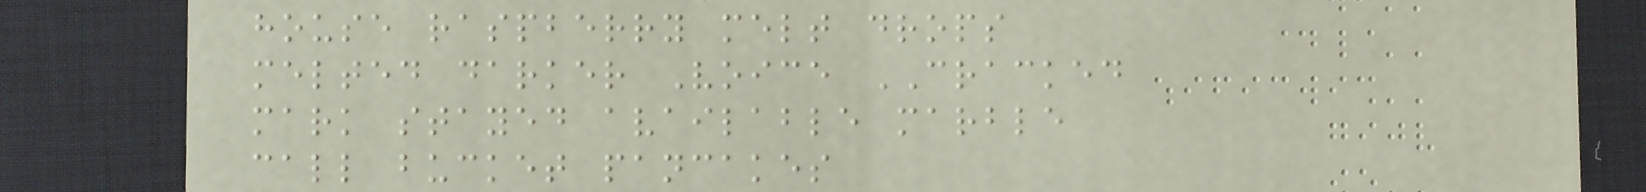house raspberry melt drops
melted darker Voice CRACKED
mark stayed available marble
call bucket pancakes
